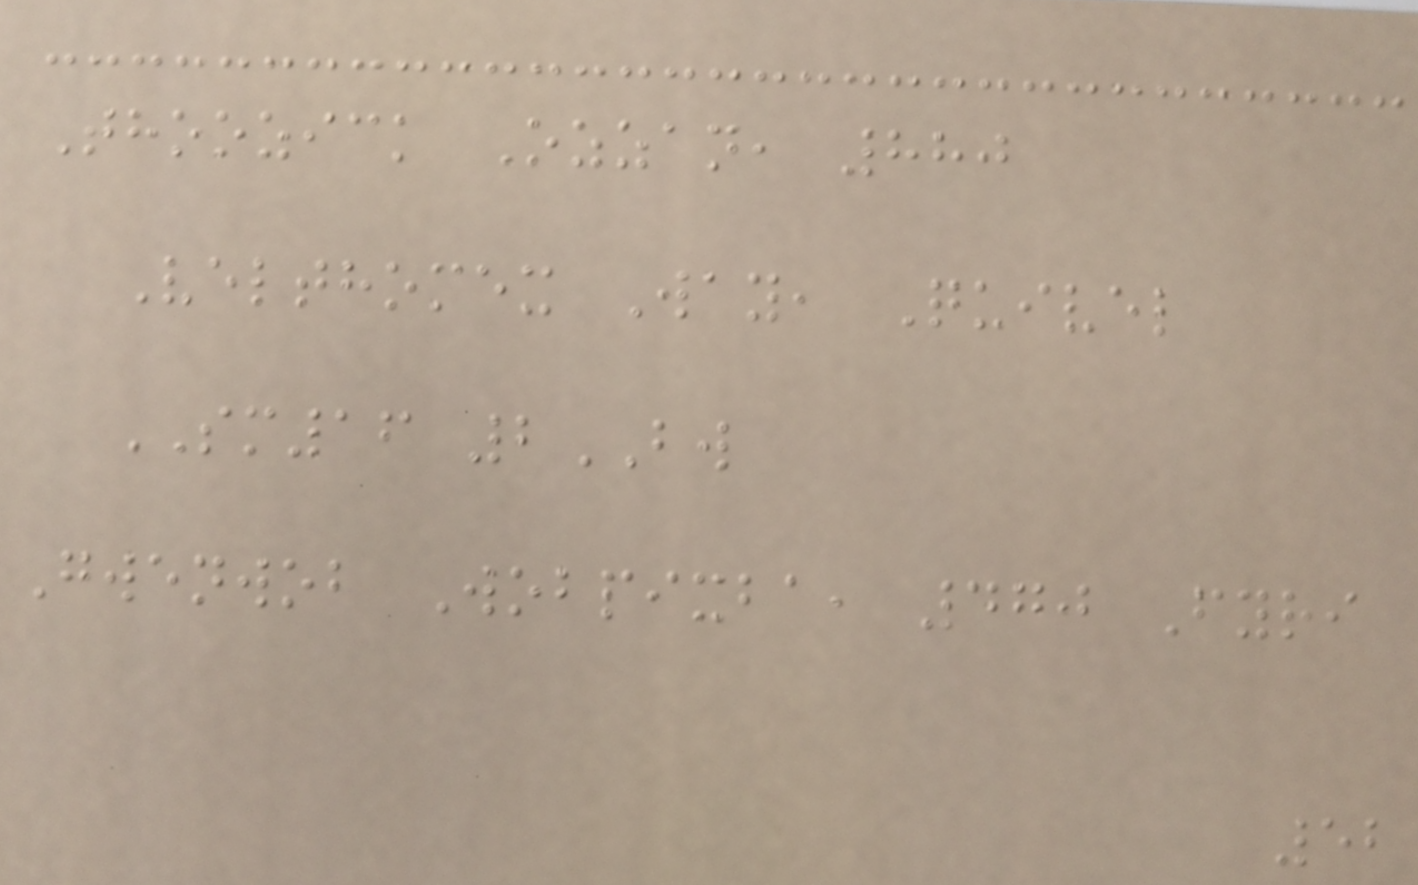Thoozick Ozzan, 880
Velthomex Way, Quivel
SM16 2BW
Gwenwob Wobpixba, 470 Fyri
52
